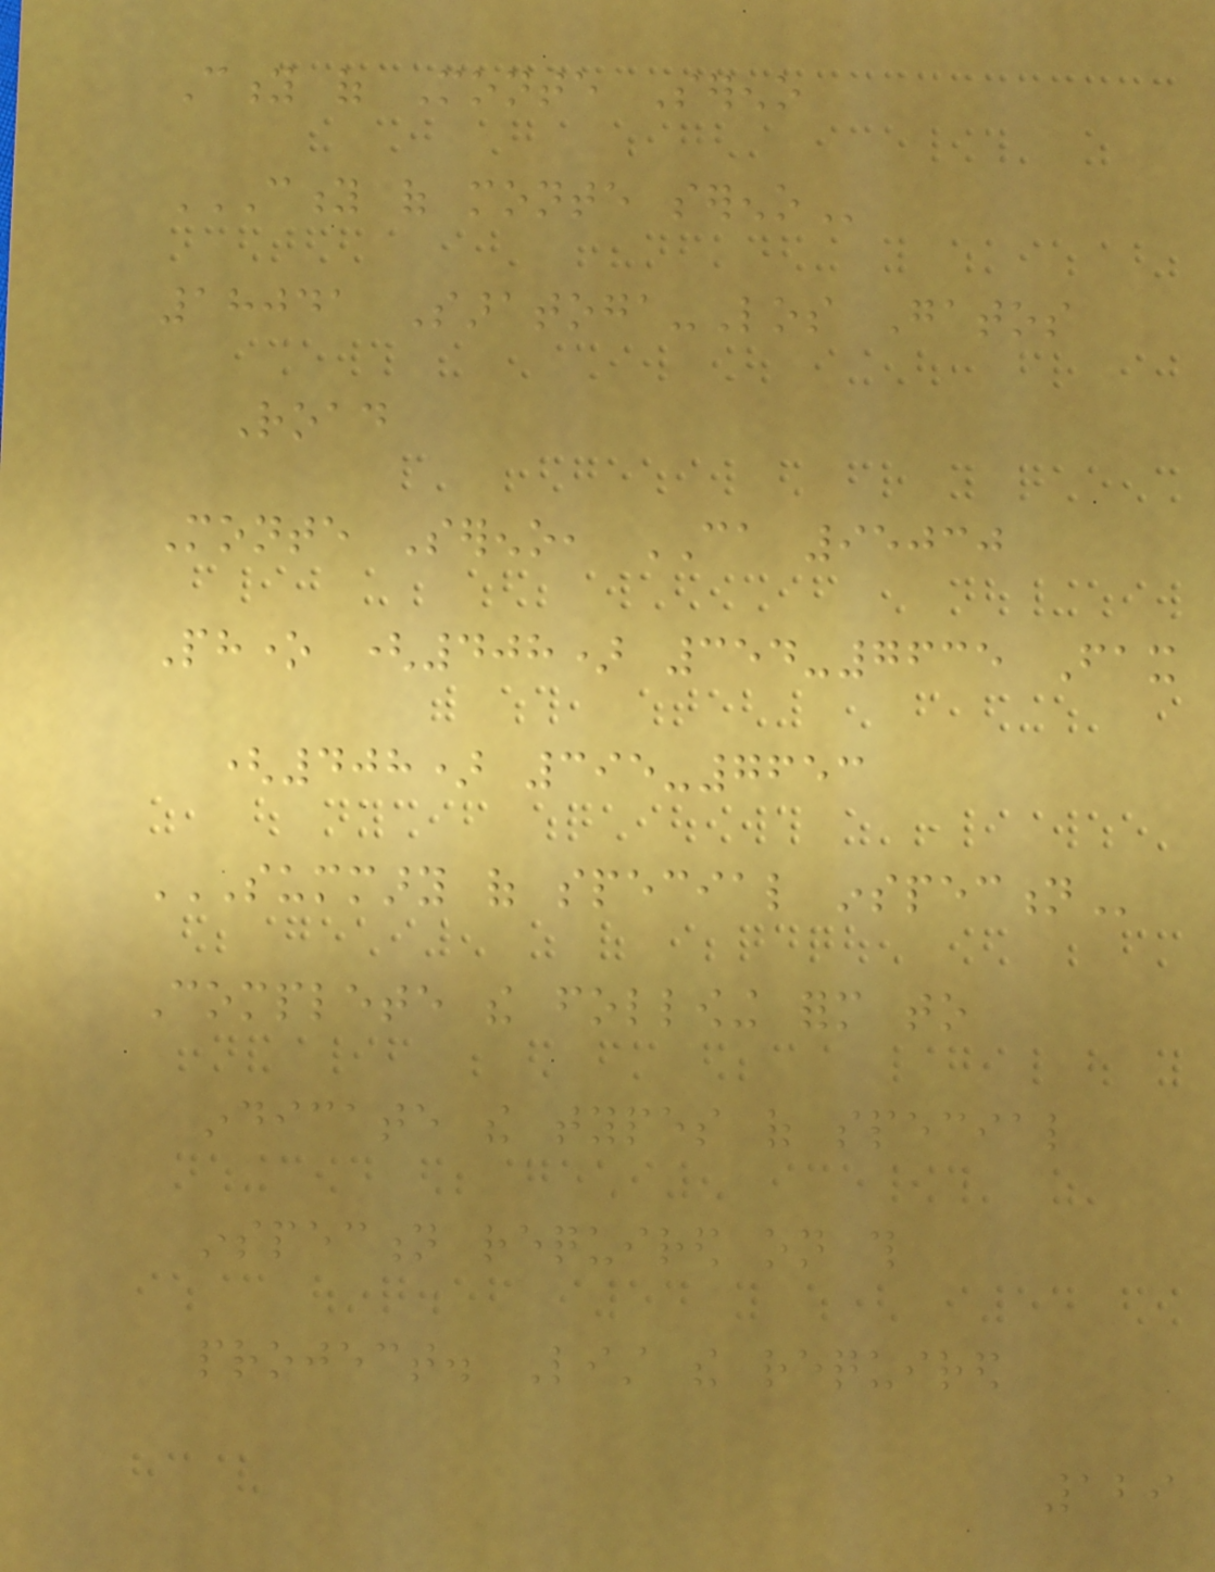City of Monte Sereno
CITY OF MONTE SERENO
18041 Saratoga-Los Gatos
Road
Monte Sereno, CA 95030
Phone (408) 354-7635 Fax
(408) 395-7653
SUMMARY OF SPECIAL INSPECTION
Complete the following form to
indicate the types of special
inspection required on this
project. List the required
129
